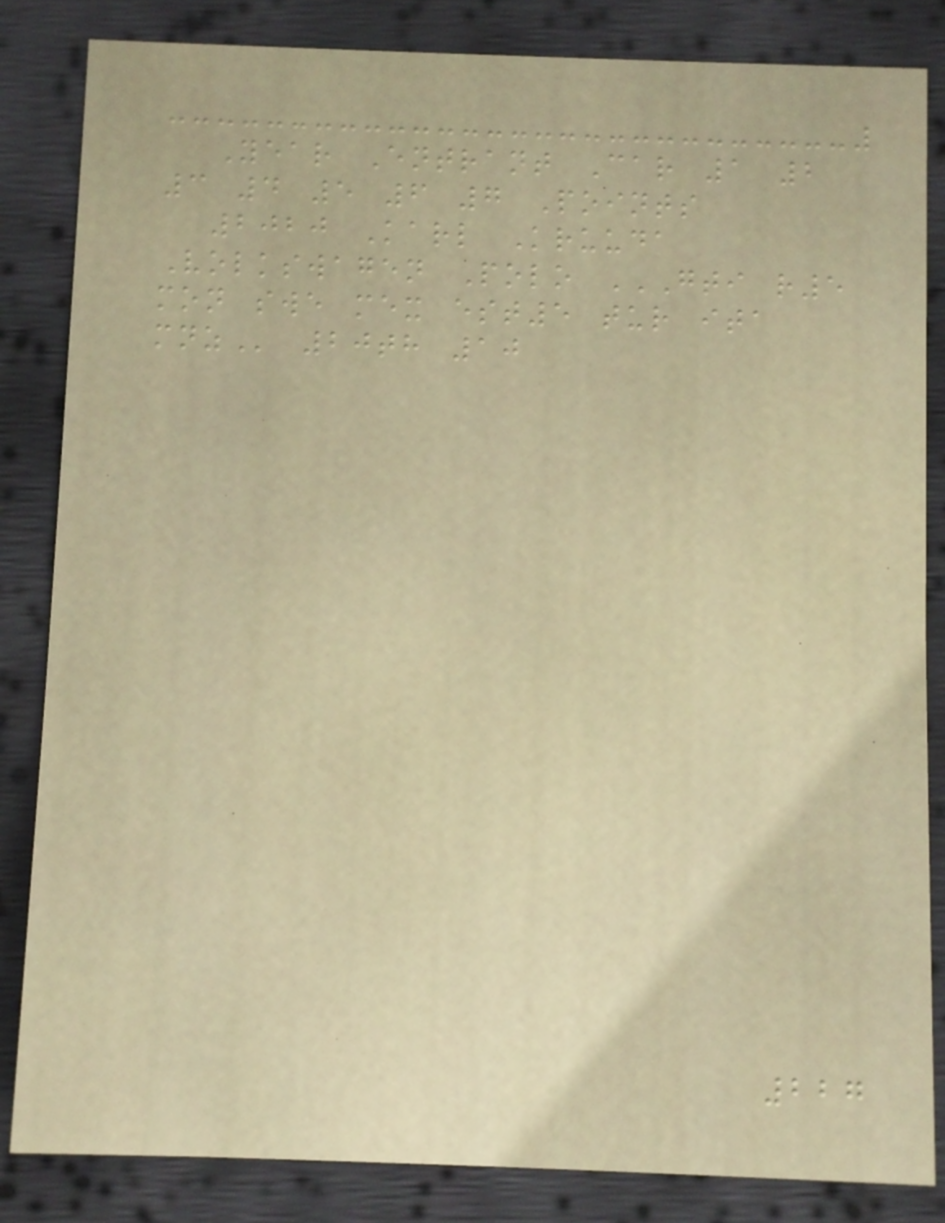Year Entrant Car 1 2
3 4 5 6 7 Points
2020 Karl Kruuda
Volkswagen Polo GTI R5
MON SWE MEX EST5 TUR ITA
MNZ 20th 10
227
